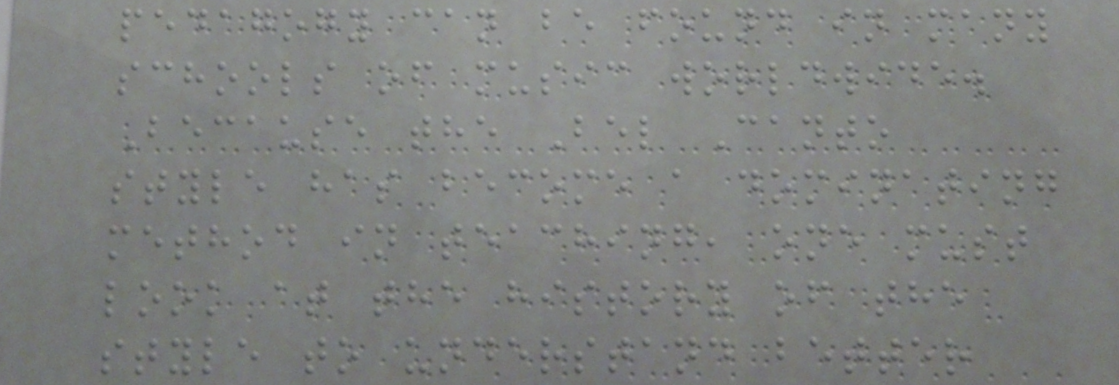pedagogy can be found in many
schools of music worldwide.
Because the Bel Canto
style has become a dominating
method in teaching, one must
look at the history of the
style to understand better
